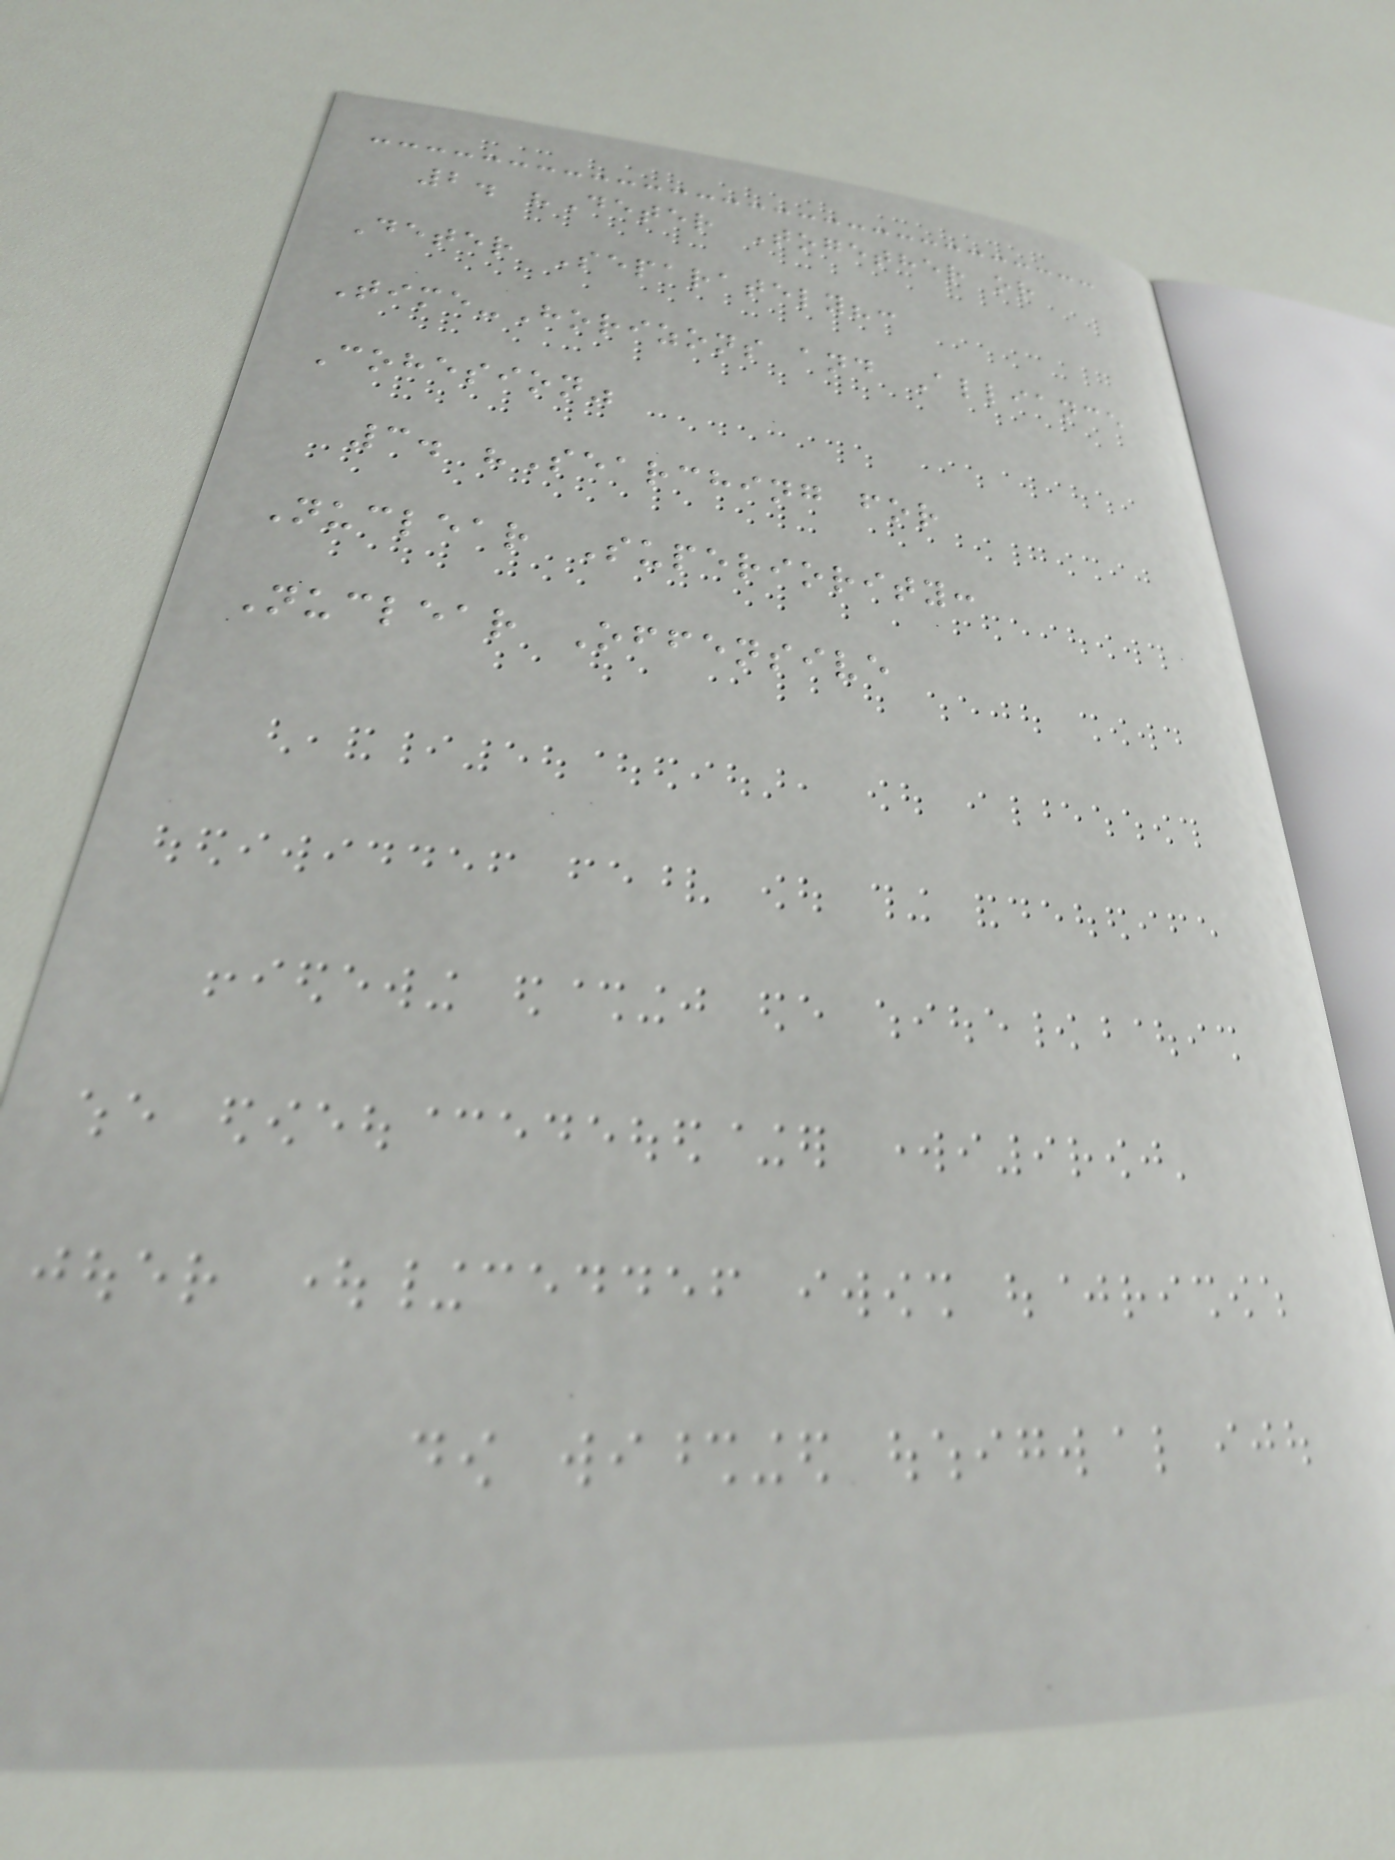2. "Deter Together or
Deter Separately?:
Time-Horizons and Alliance
Cohesion"
3. "Searching for
Nuclear Superiority:
Nuclear Offensive
